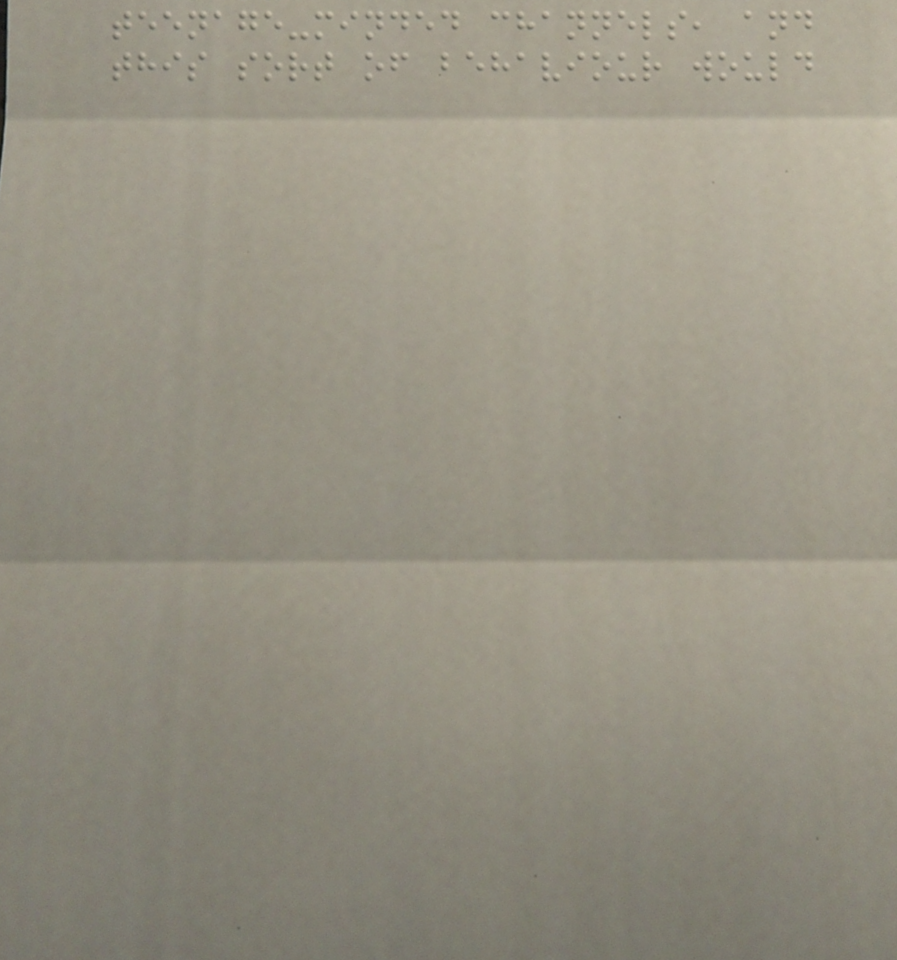teenage-minded channels, and
this sort of behaviour would
